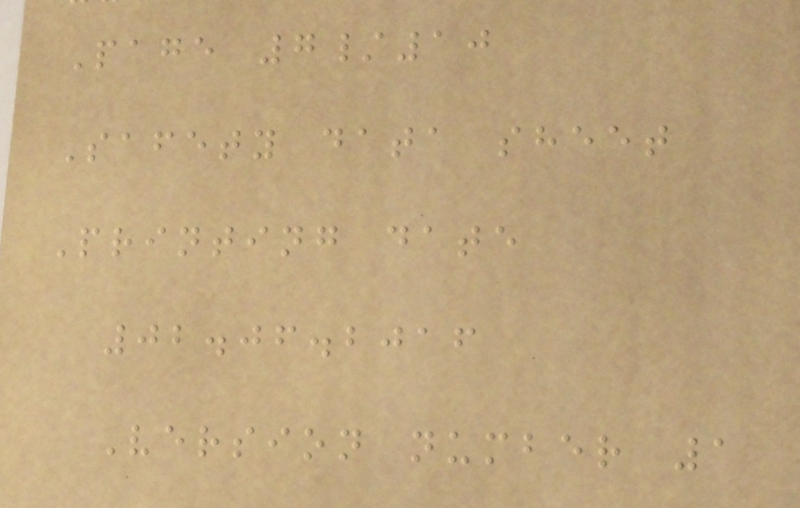Page 7/10
Safety data sheet
Printing date
02.06.2016
Version number 1
